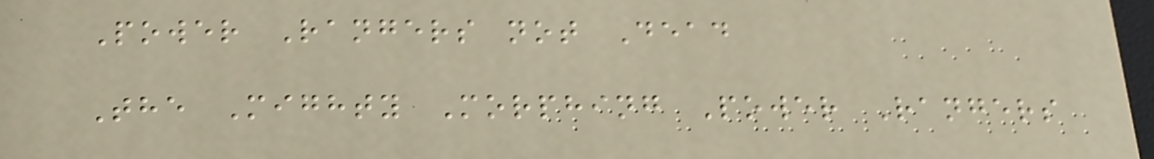Power Rangers not Dead
The Mighty Morphing Power Rangers
